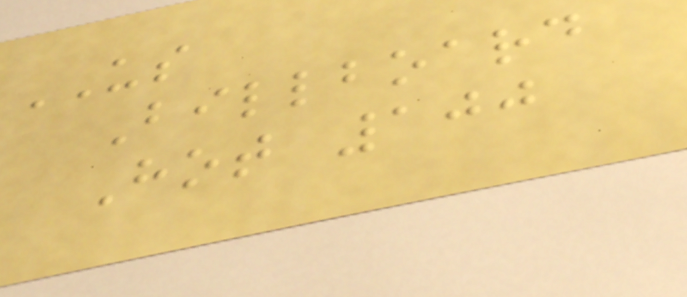US
Billboard
Hot 100
